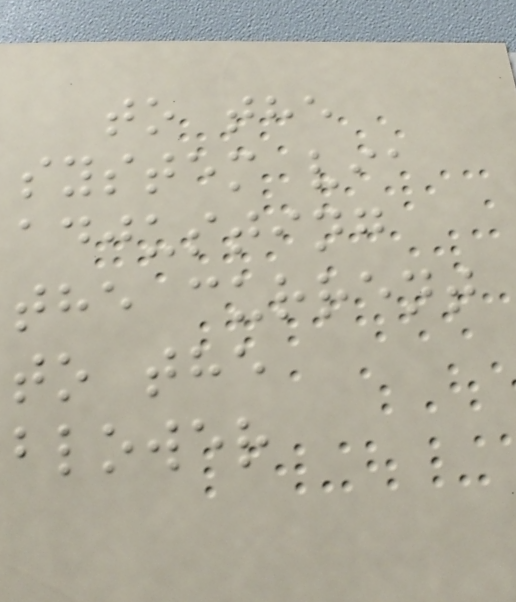to the
system via
adjusting
the current
to the
blower
